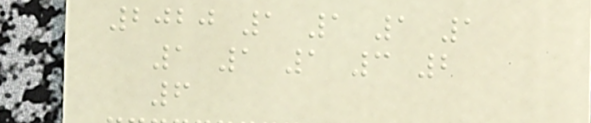2020 1 1 1 1
1 1 1 3 2
6
